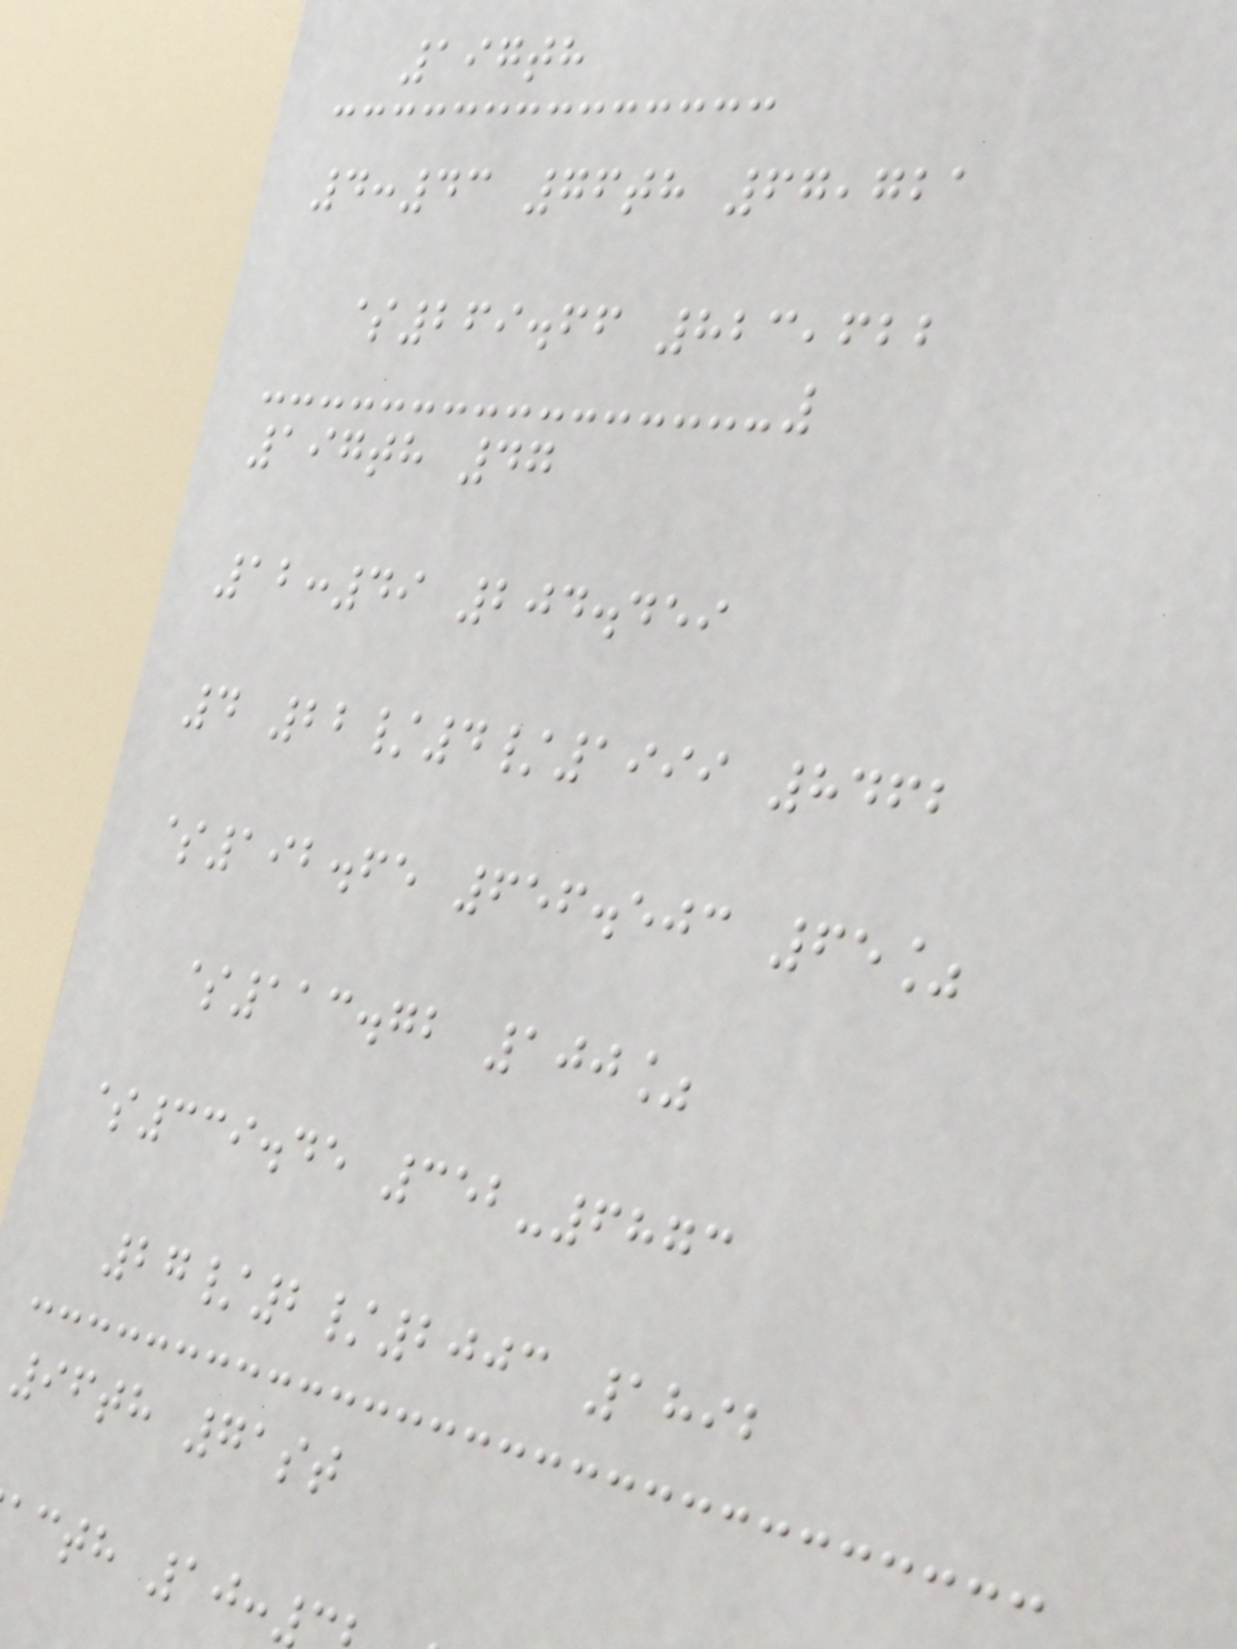197th
4:43 76th 67,721
$269.66 823,622
197th 47
12:49 204.459
4 22/4/1999 8462
$192.65 656.503 65%
$113.72 100%
$339.45 352-6873
27/2/2003 1892
96th 71st
acth 10:
